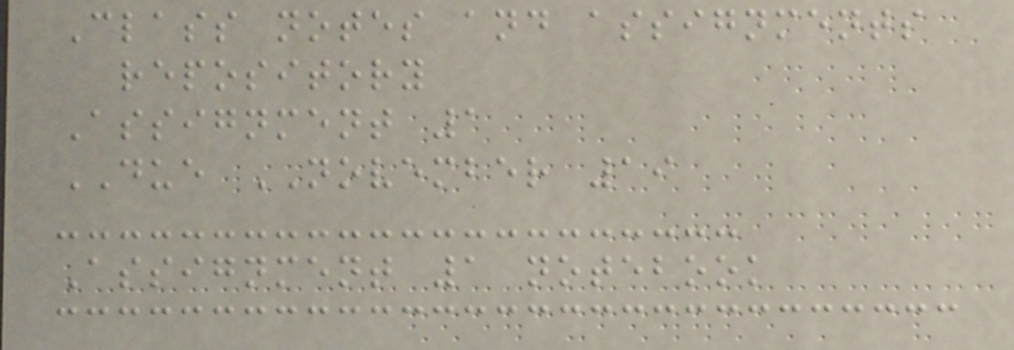Class notes and assignments
repository
Assignment 1
DUE NOVEMBER 19
Assignment 1 notebook
